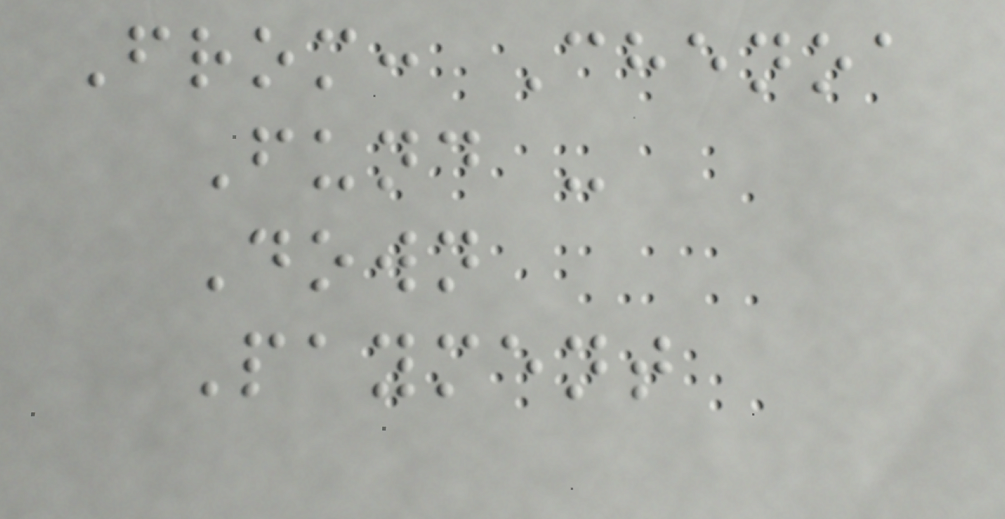From: Chenoa
Fund -
Down
Payment
